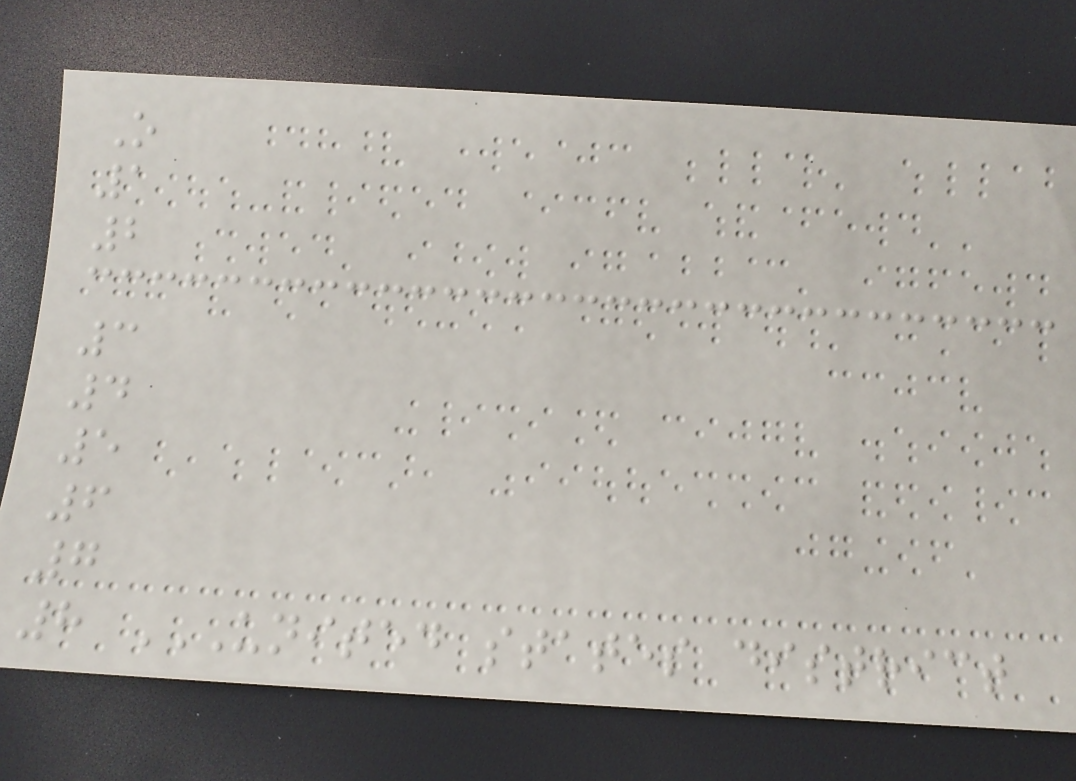O
1
2
3
4
5
6
7
8 UNITED STATES DISTRICT
